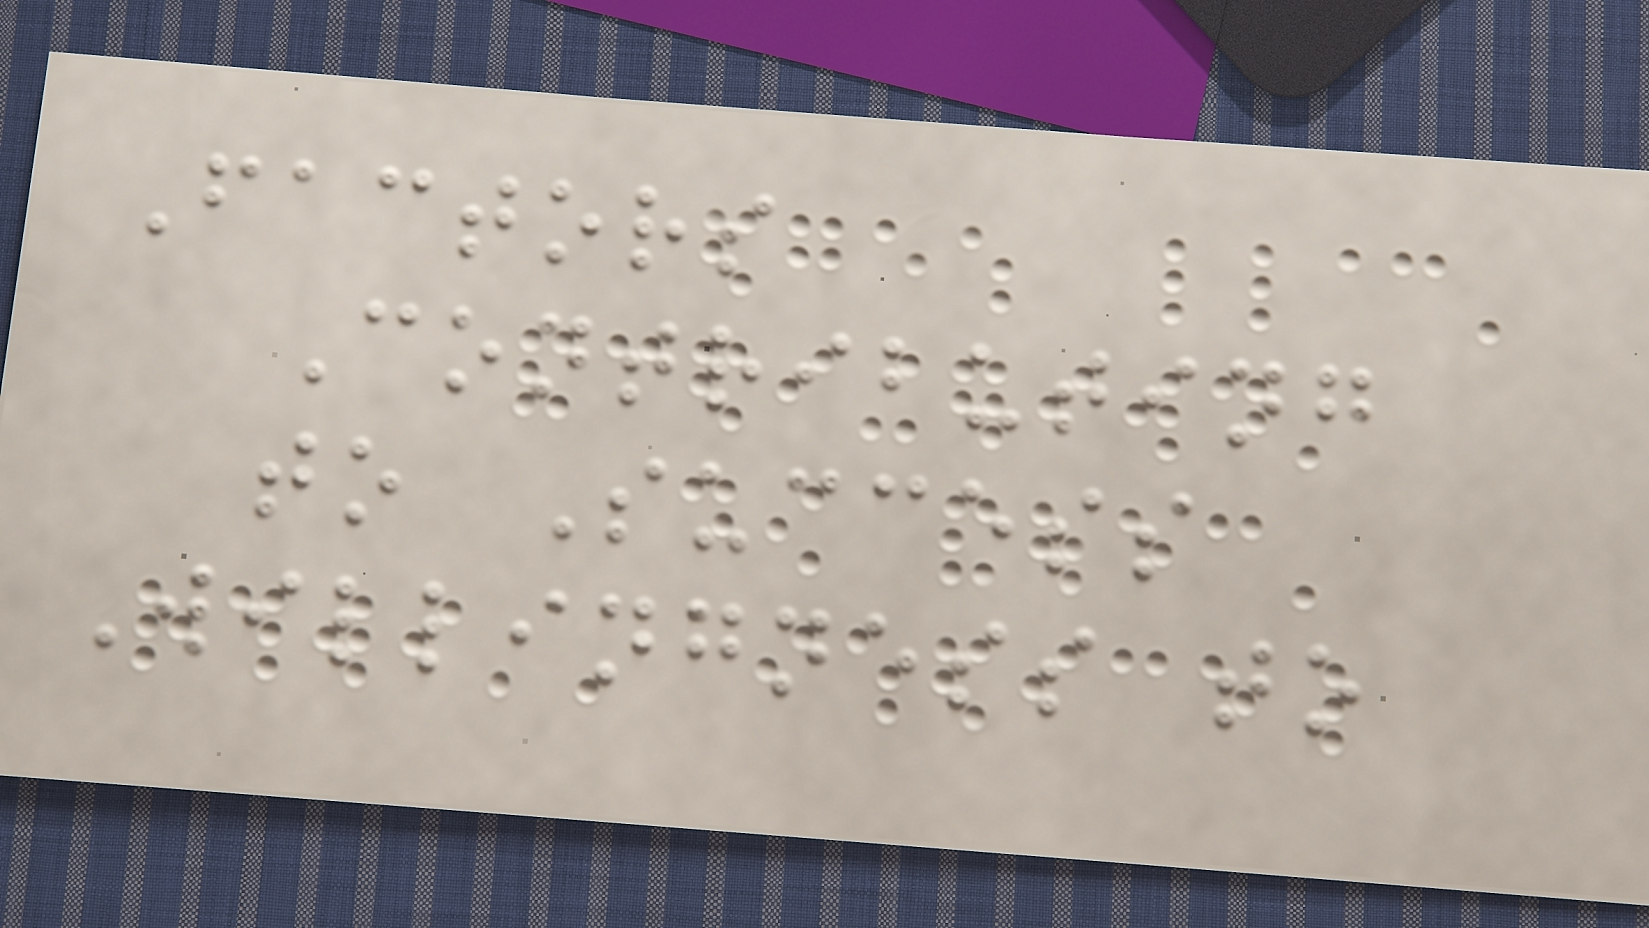Factors
Contributing
to Success
Willingness to
